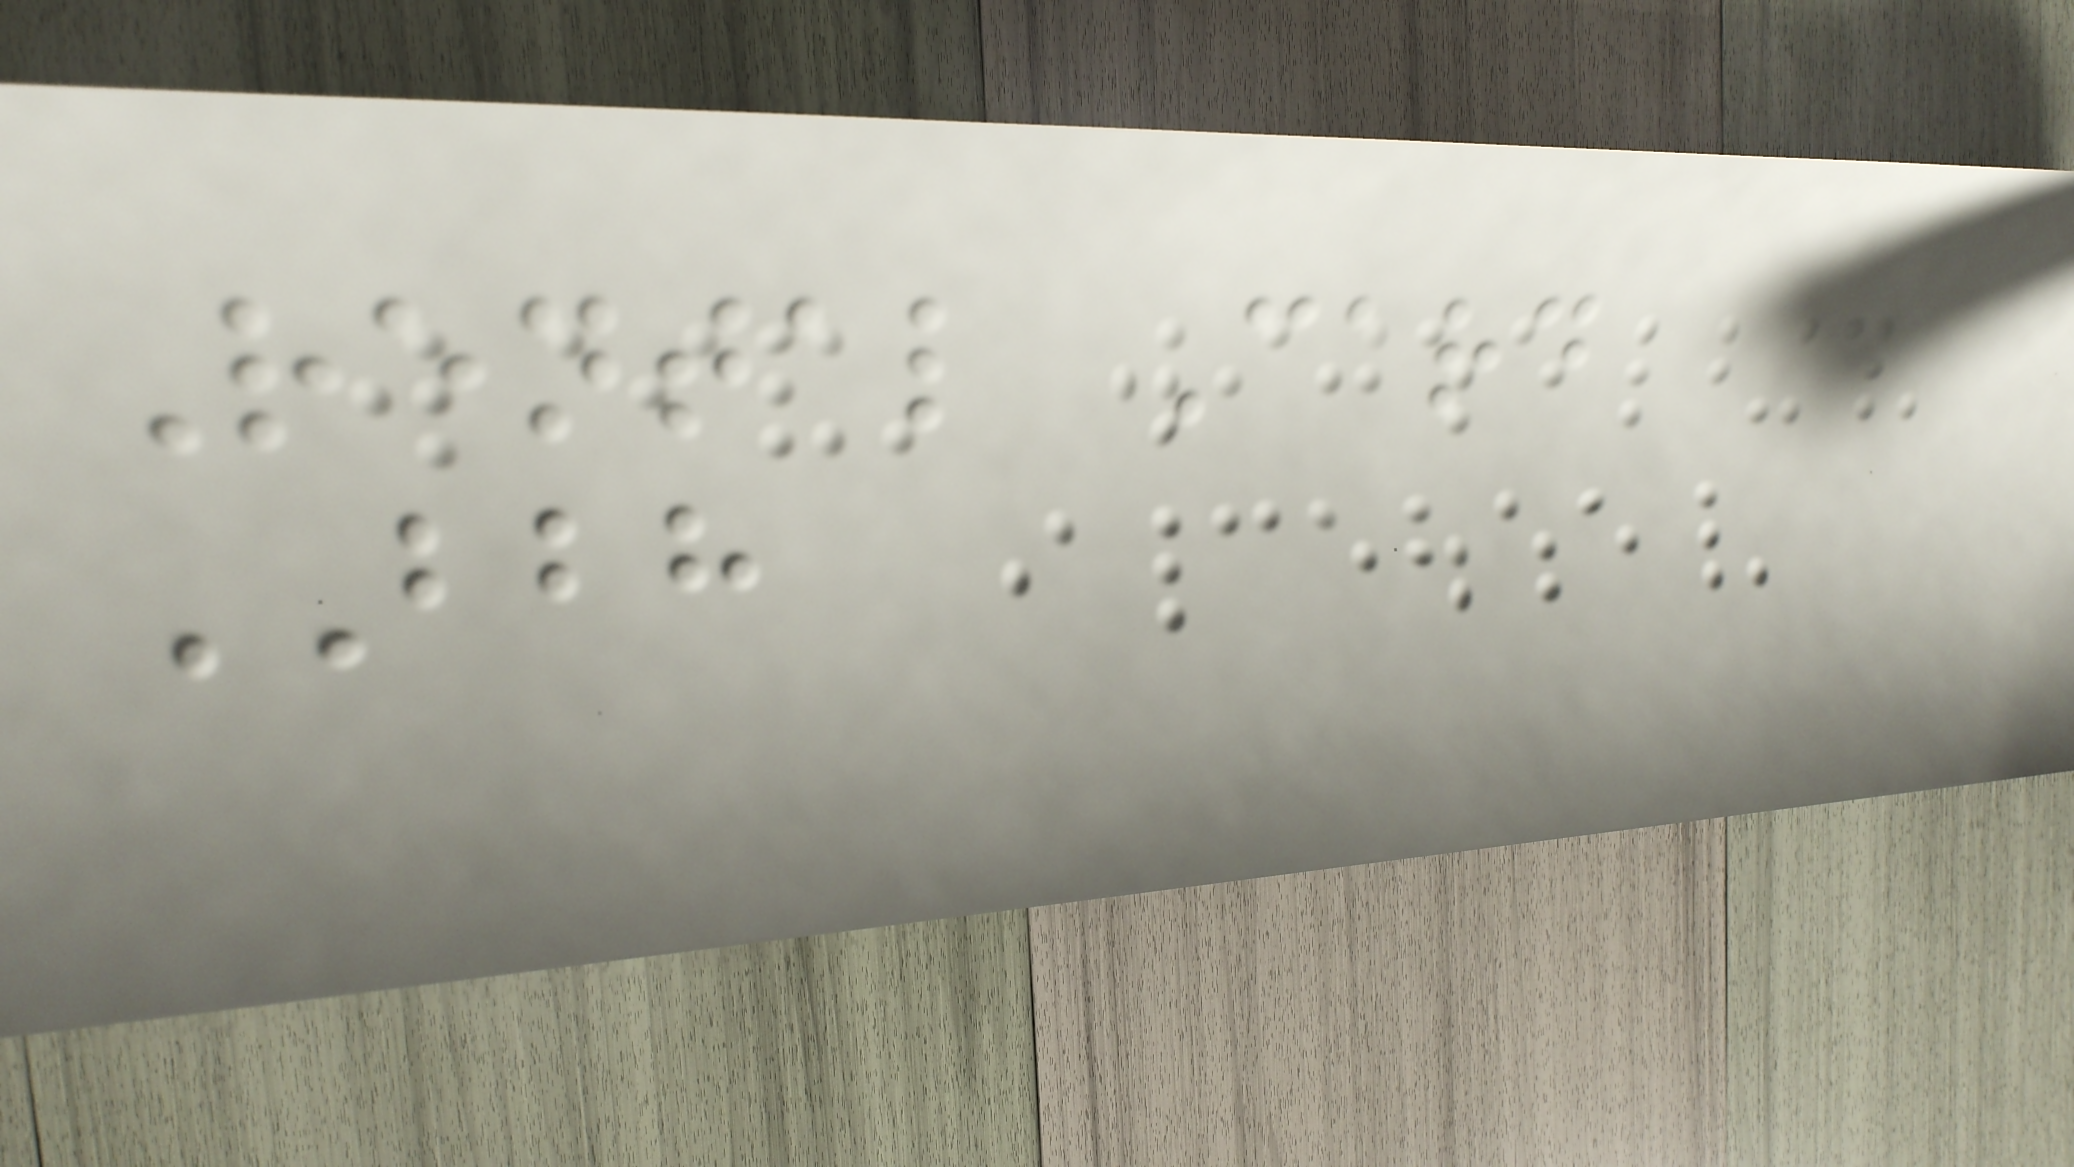Rental Card
BBH
